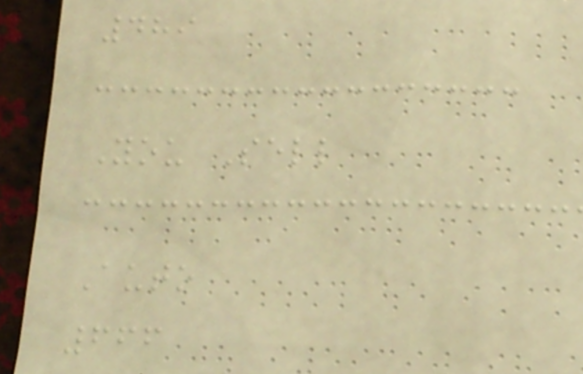489
You Sell
Auto
666
